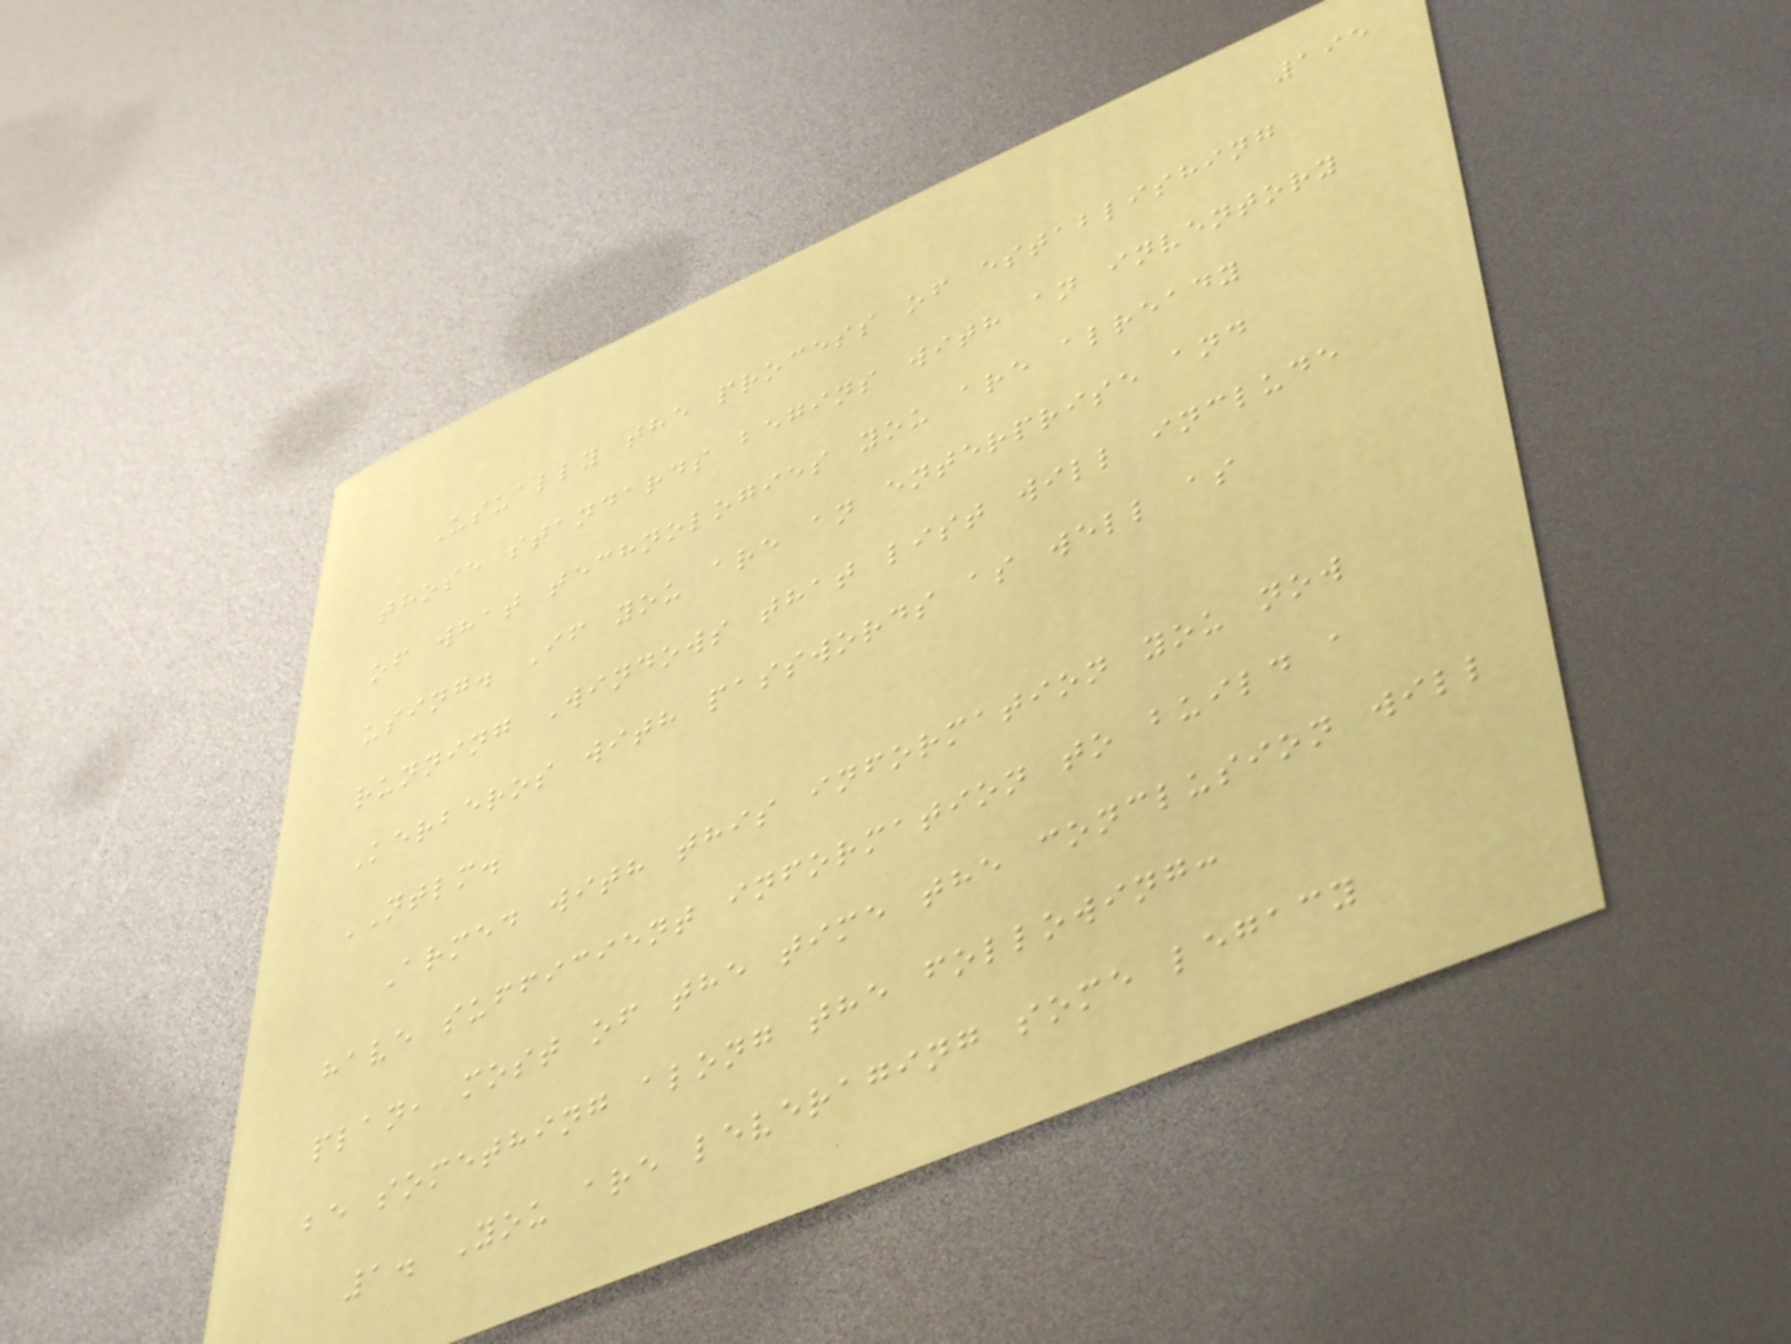195
Usually the process of establishing
those standards begins with an inventory
of what technologies you are already
using. If you are an enterprise and
running Windows that list will include
Kerberos with passwords as well as
NTLM.
Armed with this information you now
have sufficient information to build a
plan, most of the time the conclusion will
be something along the following:
1. You are leveraging some legacy
